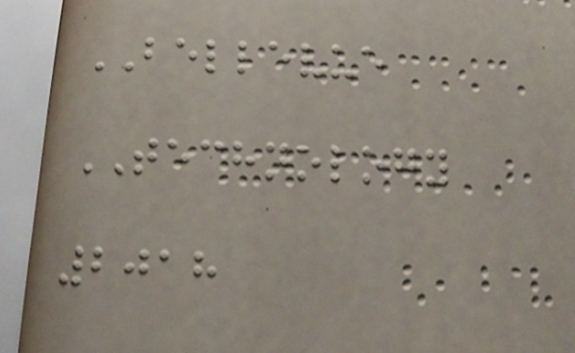BELLEVUE
TECHNOLOGY
2018
